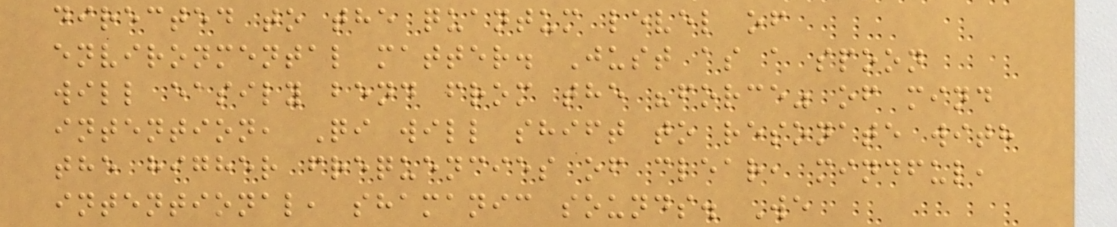directed to the quantum level of
environmental matter. Just as a spoon
will easily bend from the "force" of mind
intention, Qi will shift to resonate with
the higher frequencies of clear, mindful,
intentional, shamanic sounds. We
